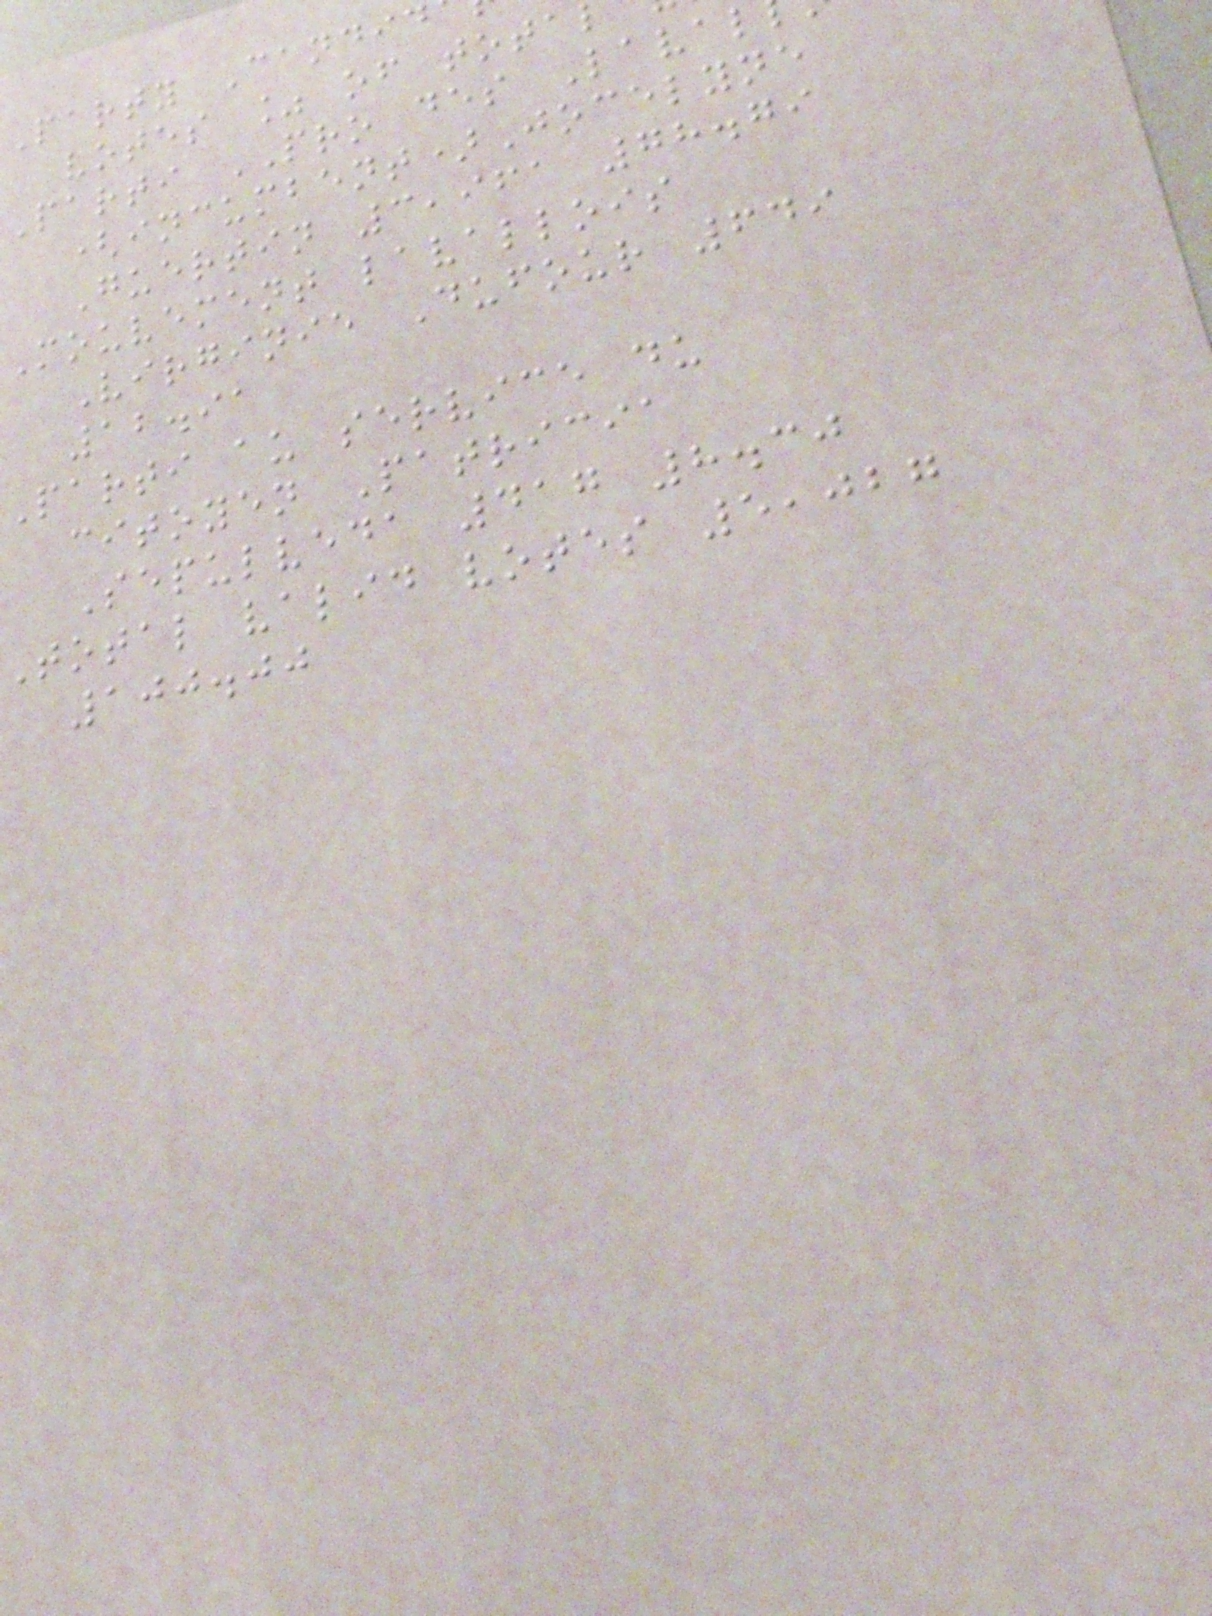Party Candid
votes % of tota
Parti PRO des Laval
(incumbent)Jocelyne
Guertin 3,961 78.79
Mouvement lavallois
Virginie Dufour 649
12.91
Parti au service du
citoyen Patricia
Sepulveda 417 8.30
Total valid votes 5,027
100.00
